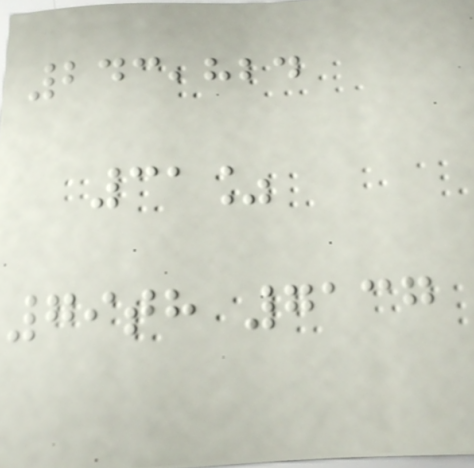243,824
31%
79th 7137
